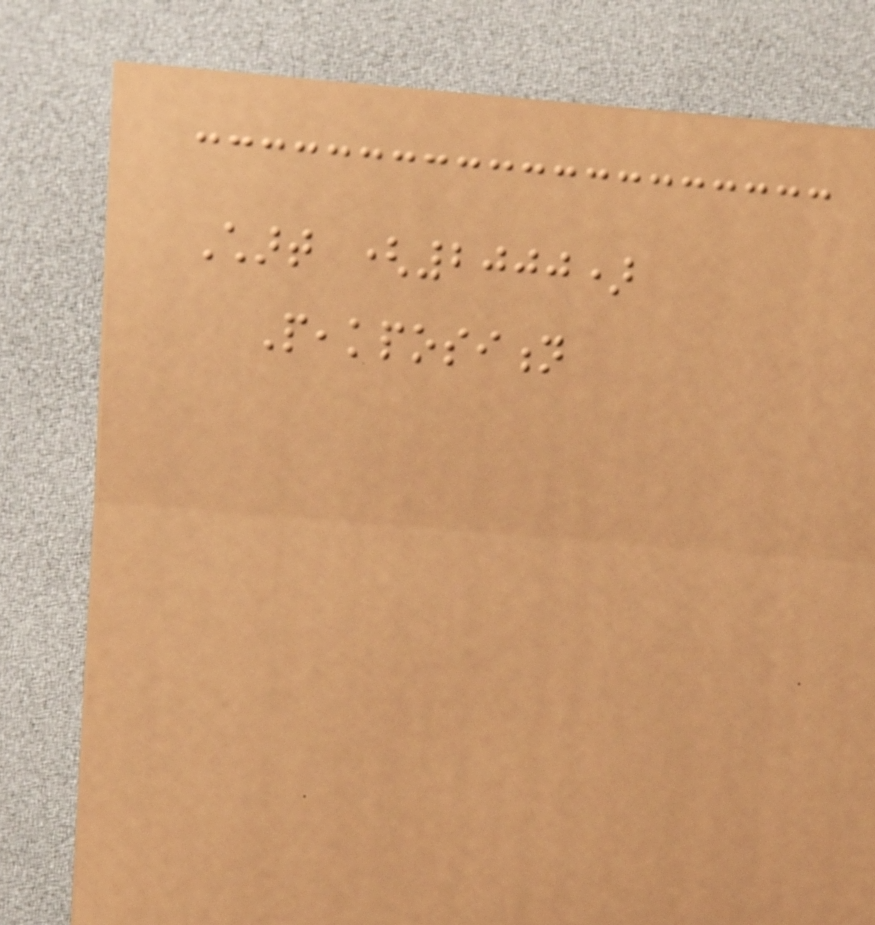Chart (2000)
Peakposition
